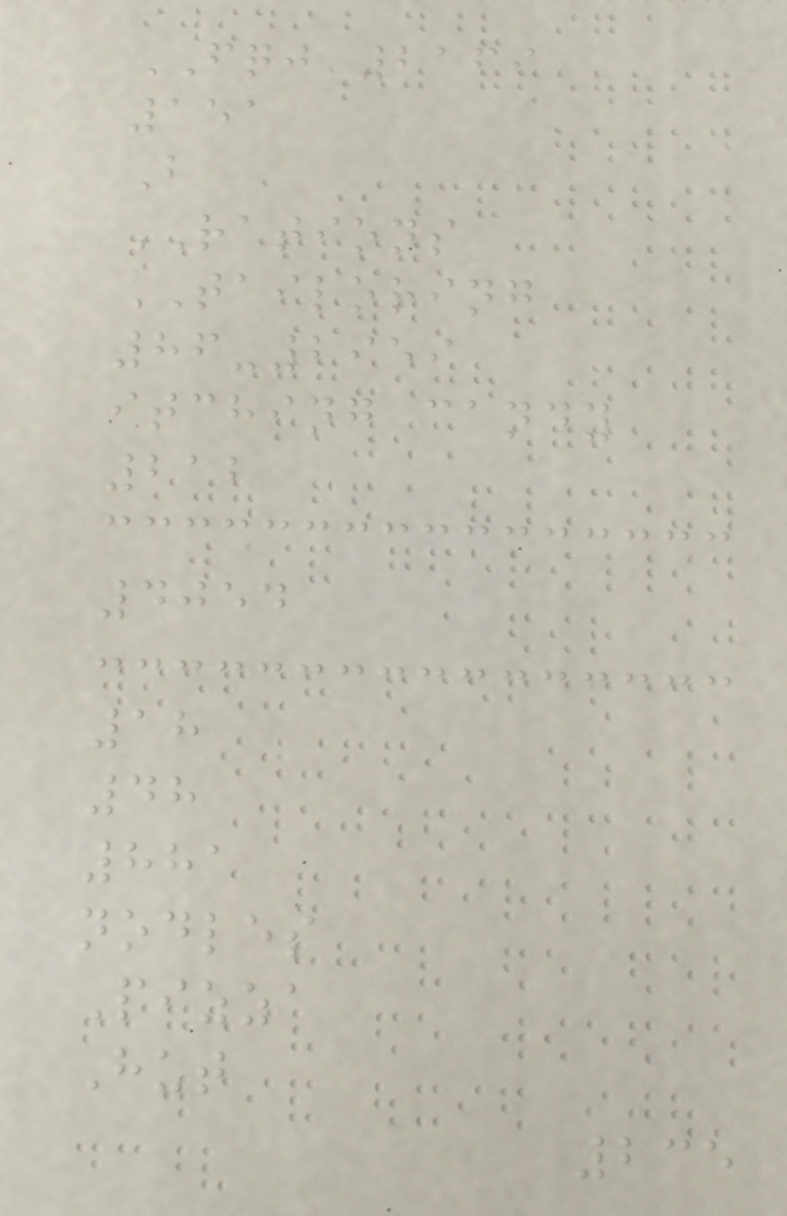FQJ 2169
151
B
RATIONS
TAILORING
86-2959
itching candy
212
4054
18
48
881
nodles
Pizza
Hut
235
